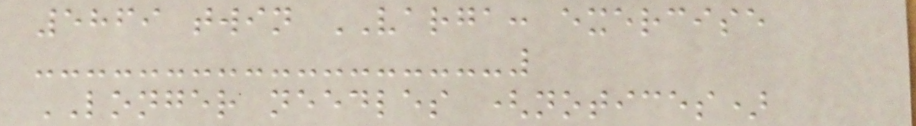5869 twin VARGA: exercise
LONGER needles (notices)
